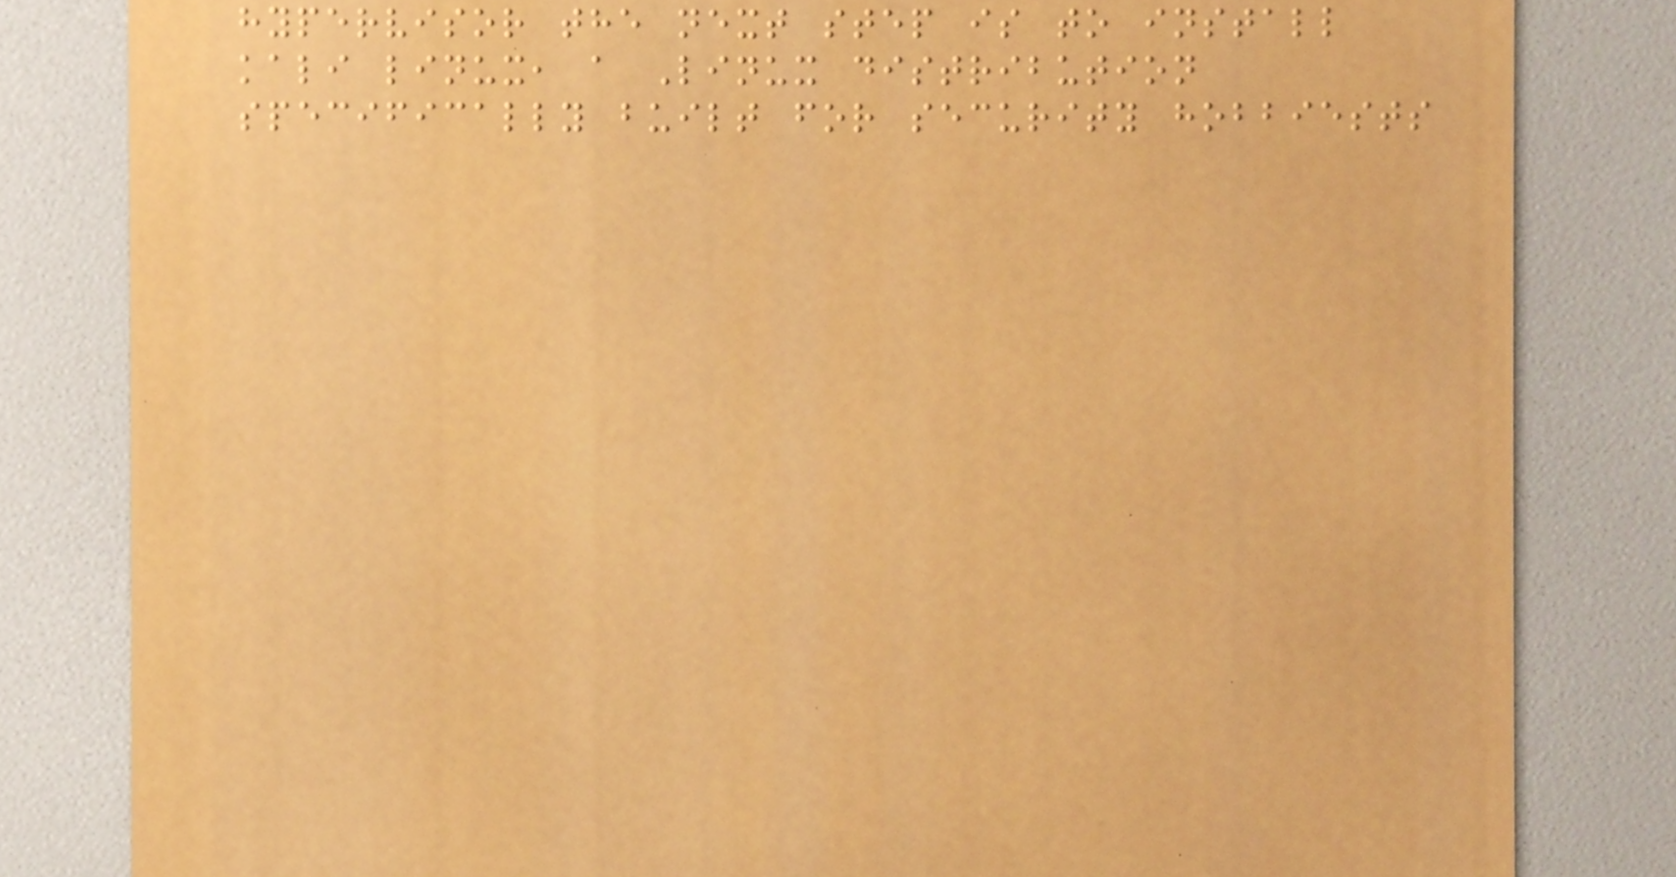hypervisor the next step is to install
kali linux, a Linux distribution
specifically built for security hobbiests
